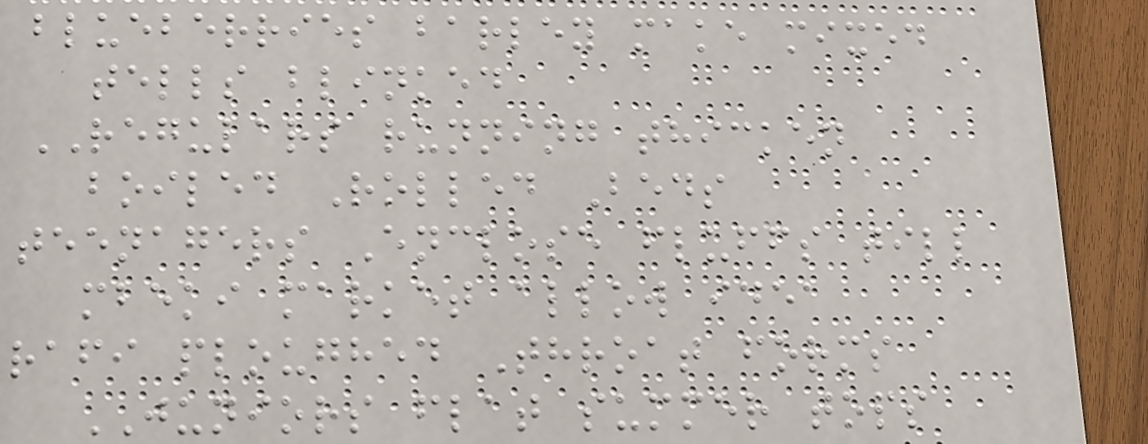blueberries barley make mixed
tells blinked
REGULARS running thicken
boiled Rolled Beds
teenagers Enclose fluffs till
mbeki market allow idea
rafi ploughed Throat forms
JUNIORS flat summer tops
